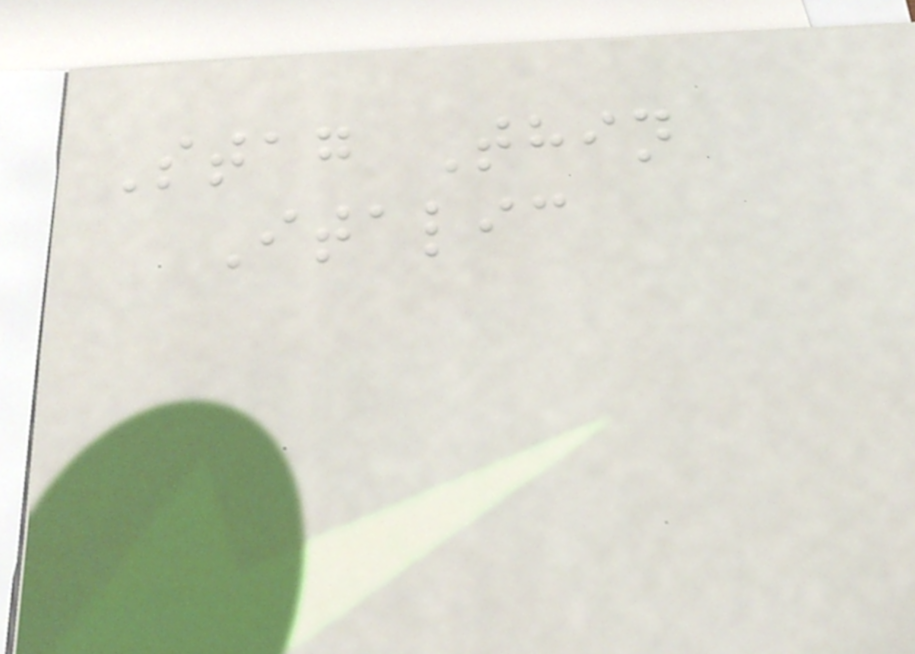Stag Thin
Italic
